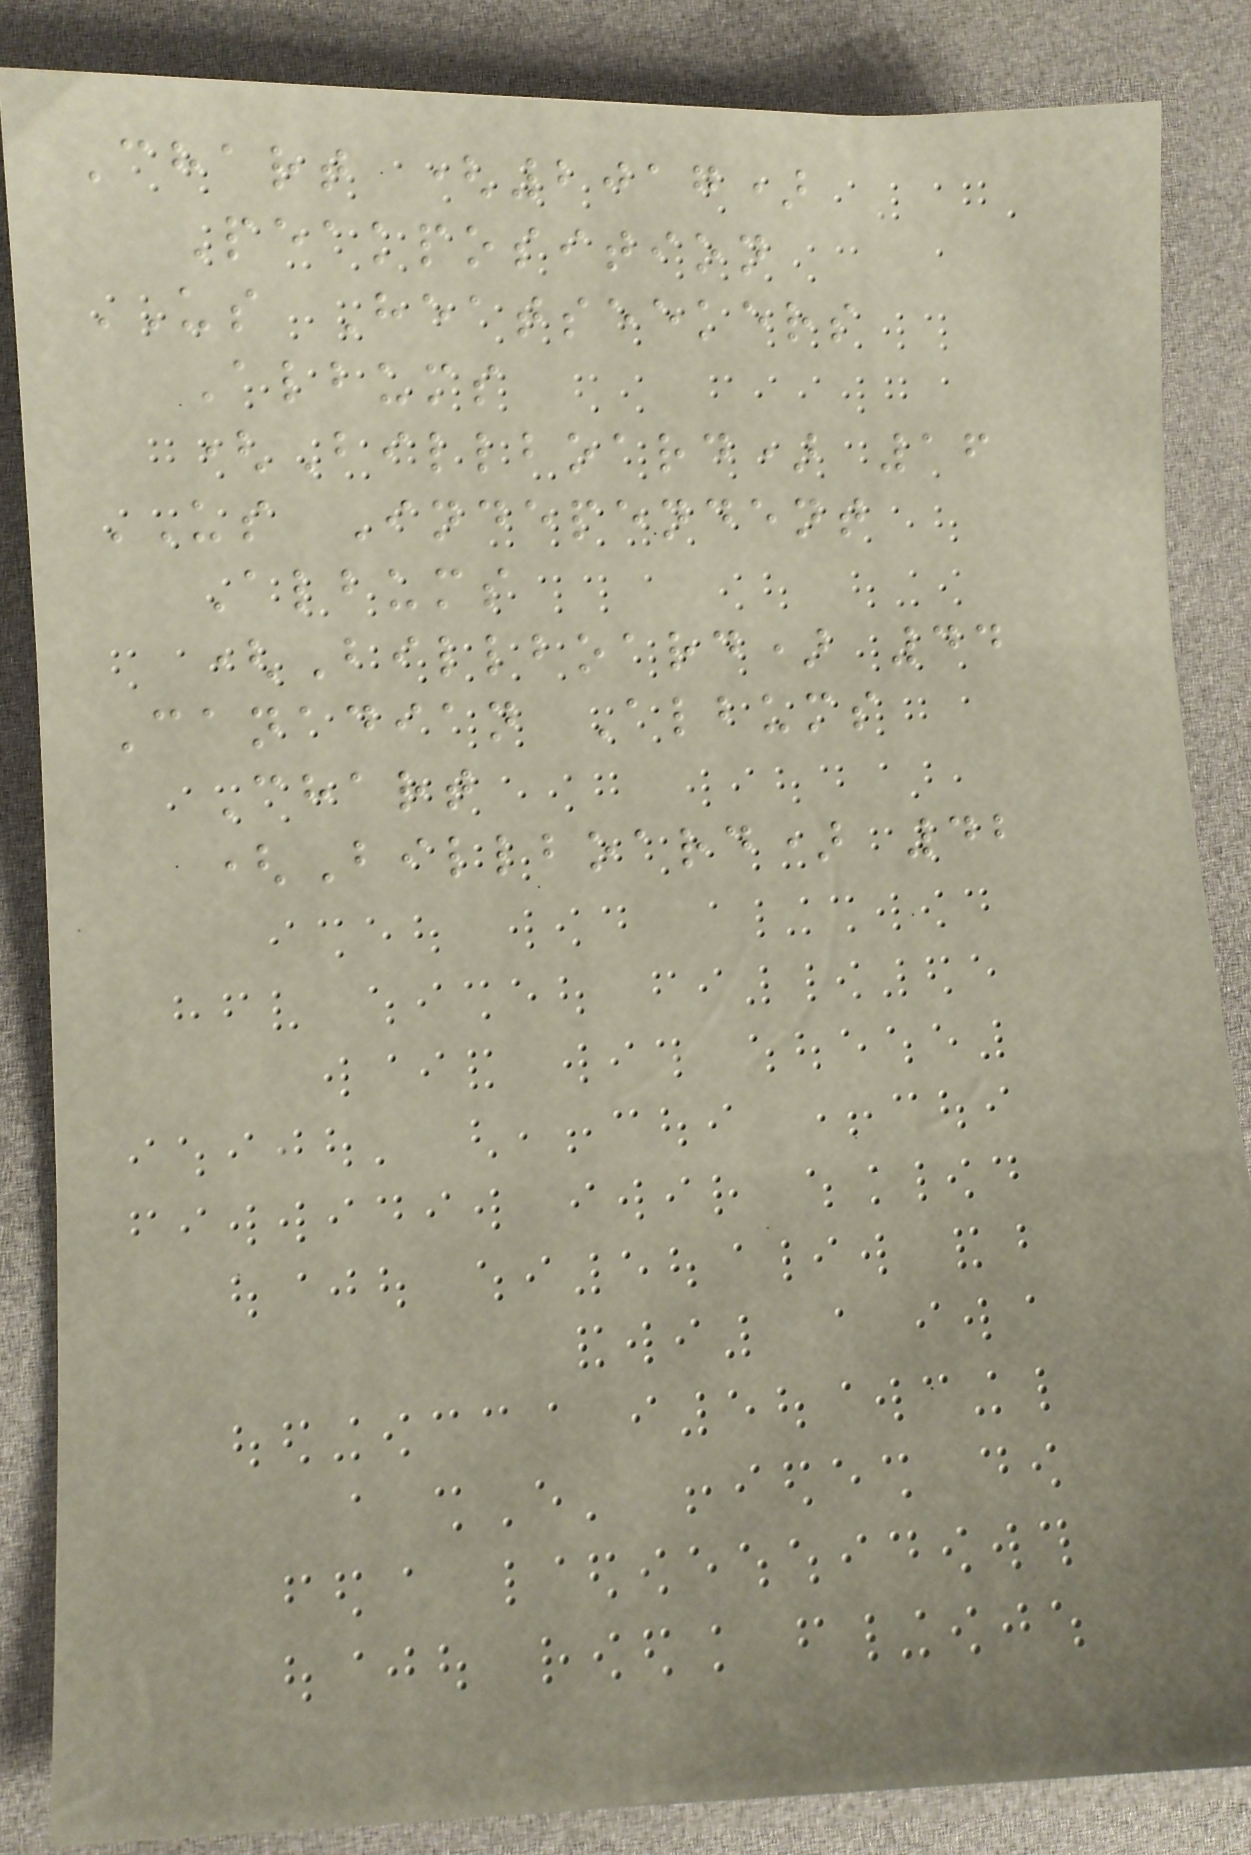Chart (2017)
Peakposition
US Heatseekers
Albums
(Billboard) 16
US Independent
Albums
(Billboard) 44
Canadian Albums
Chart
(Billboard) 42
